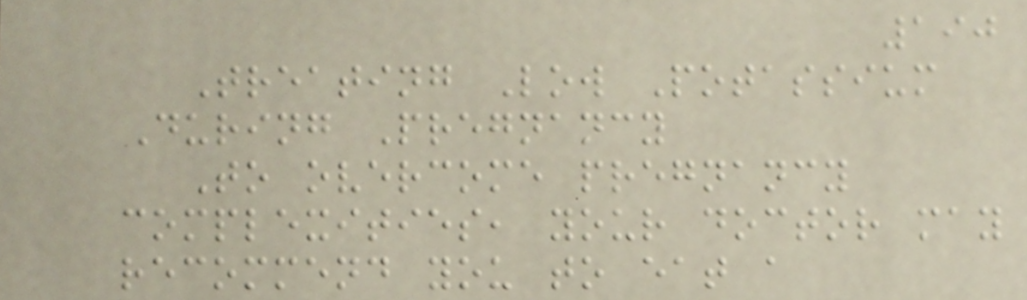190
Treating Low Potassium
During Pregnancy
To overcome pregnancy
complexities, your doctor may
recommend you to eat a
